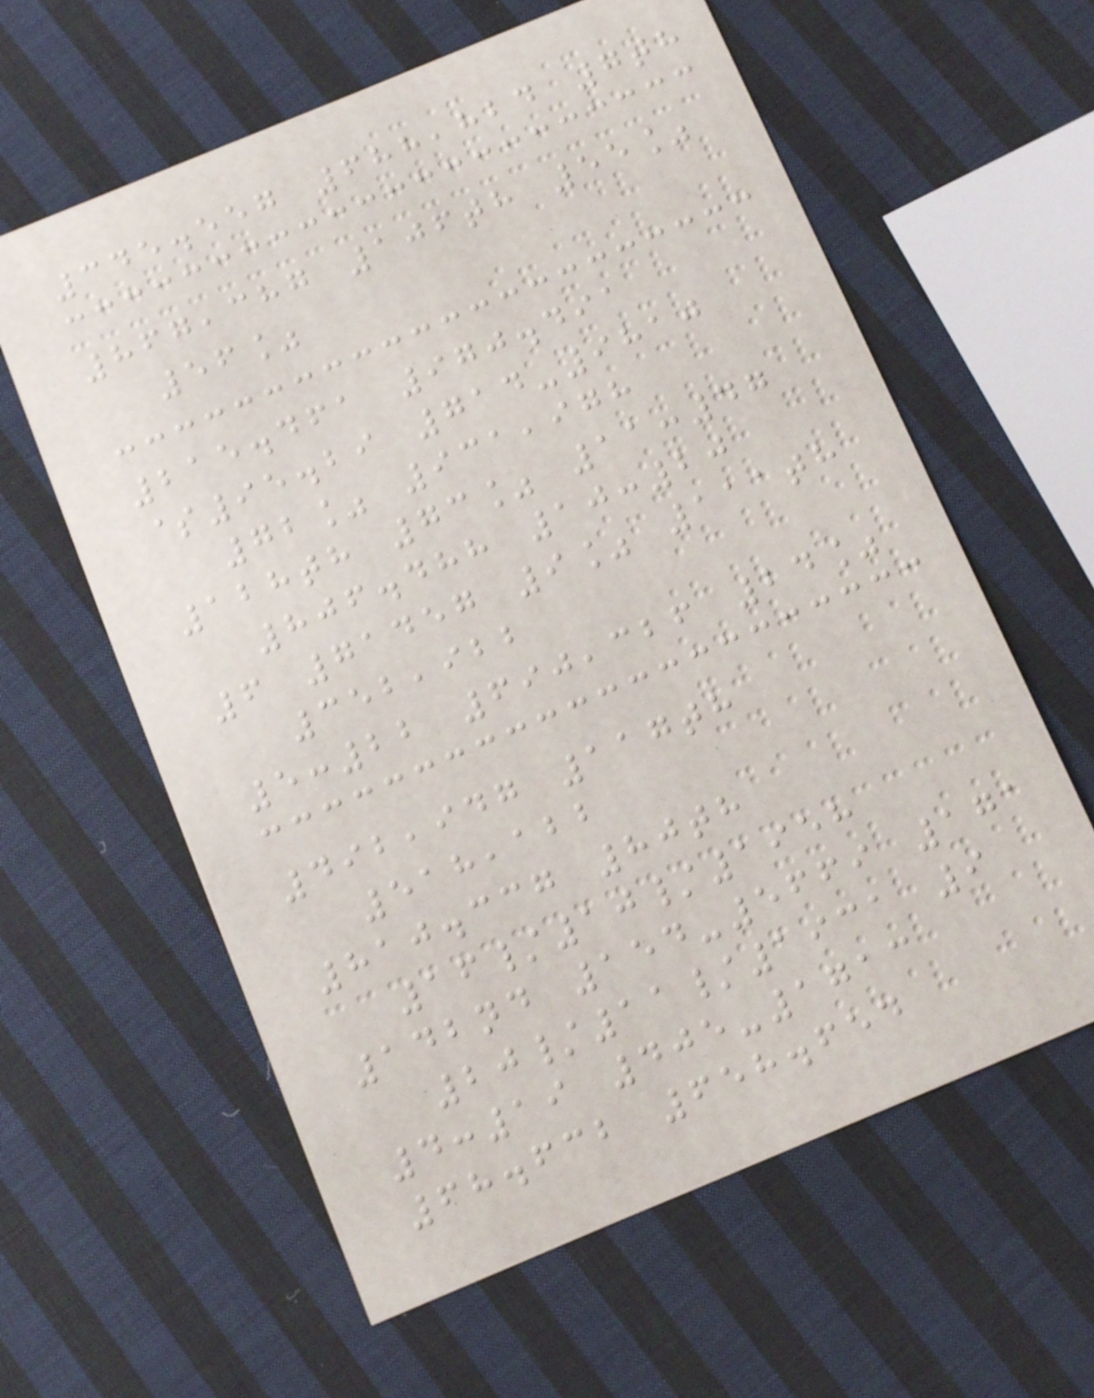345.557 688,824 7th
867,387 106th 55%
56%
215.461 970.491
$95.29 714-9810
72% 931,978
128th 73% 11:47
806.488 10:20
6 71457 9% 111th
352,922
5:22 690,326 24%
492,947 117th
518,122
810.337 80th
16/10/1958
142nd 154-5669 171
20/11/1931 9
4:19 405-1713
68.632 658.654
